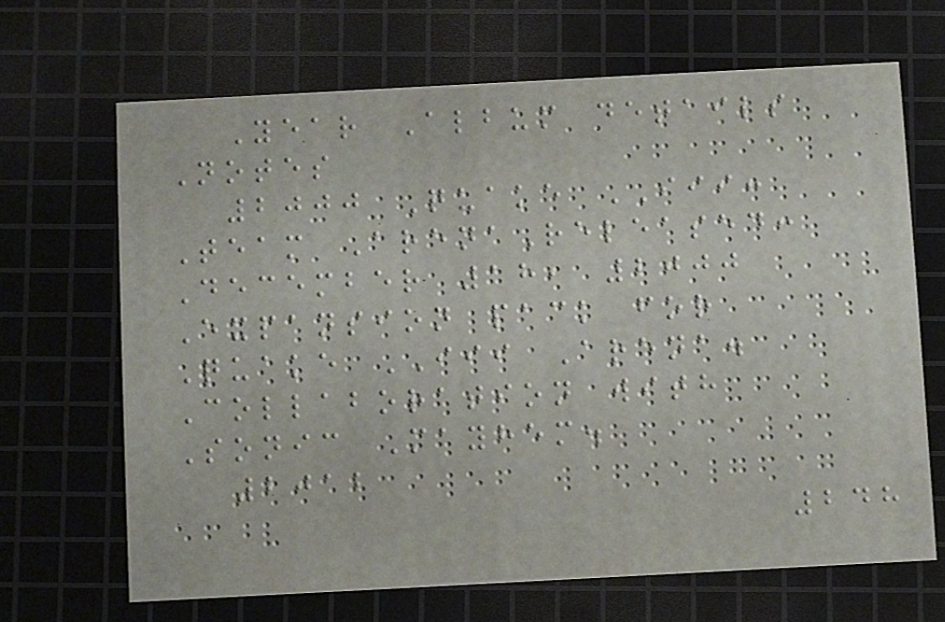Year Album details
Notes
2000 Quake III:
Team ArenaReleased:
December 18, 2000
Expansion pack for
Quake III Arena.
Collaboration with
Sonic Mayhem.
2012
248
